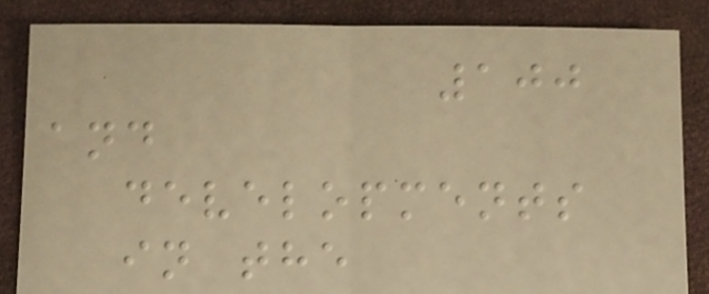100
and
developments
in the
